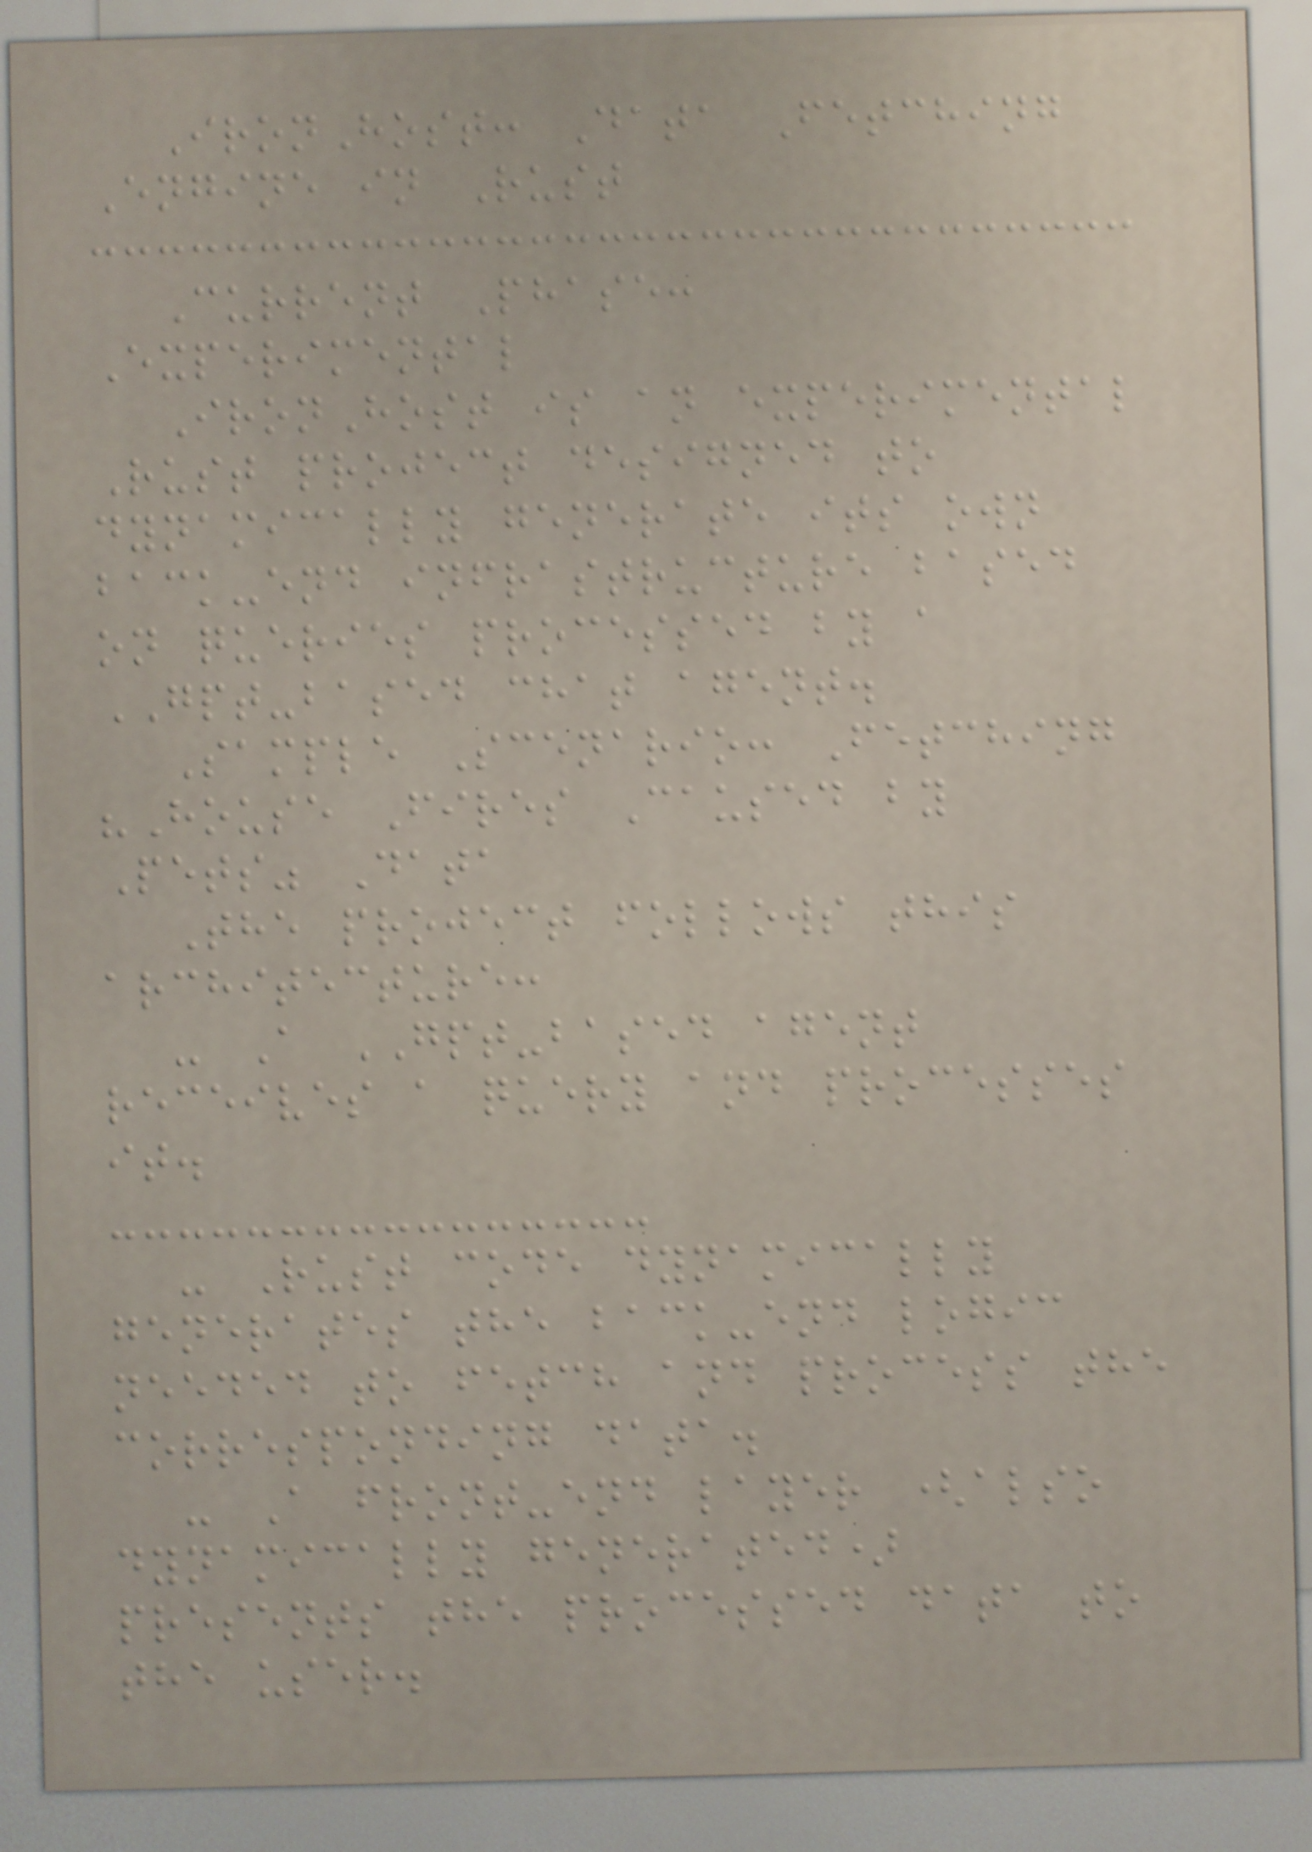IronHost: Data Fetching
Engine in Rust
Current Phase:
Experimental
IronHost is an experimental
Rust project designed to
dynamically generate its own
back-end infrastructure based
on queries processed by a
GPT-based chat agent.
Sample Scenario: Fetching
"House Fires Caused by
Pets" Data
The project follows this
architecture:
- A GPT-based agent
receives a query and processes
it.
- Rust code dynamically
generates the back-end logic
needed to fetch and process the
corresponding data.
- A front-end layer (also
dynamically generated)
presents the processed data to
the user.
